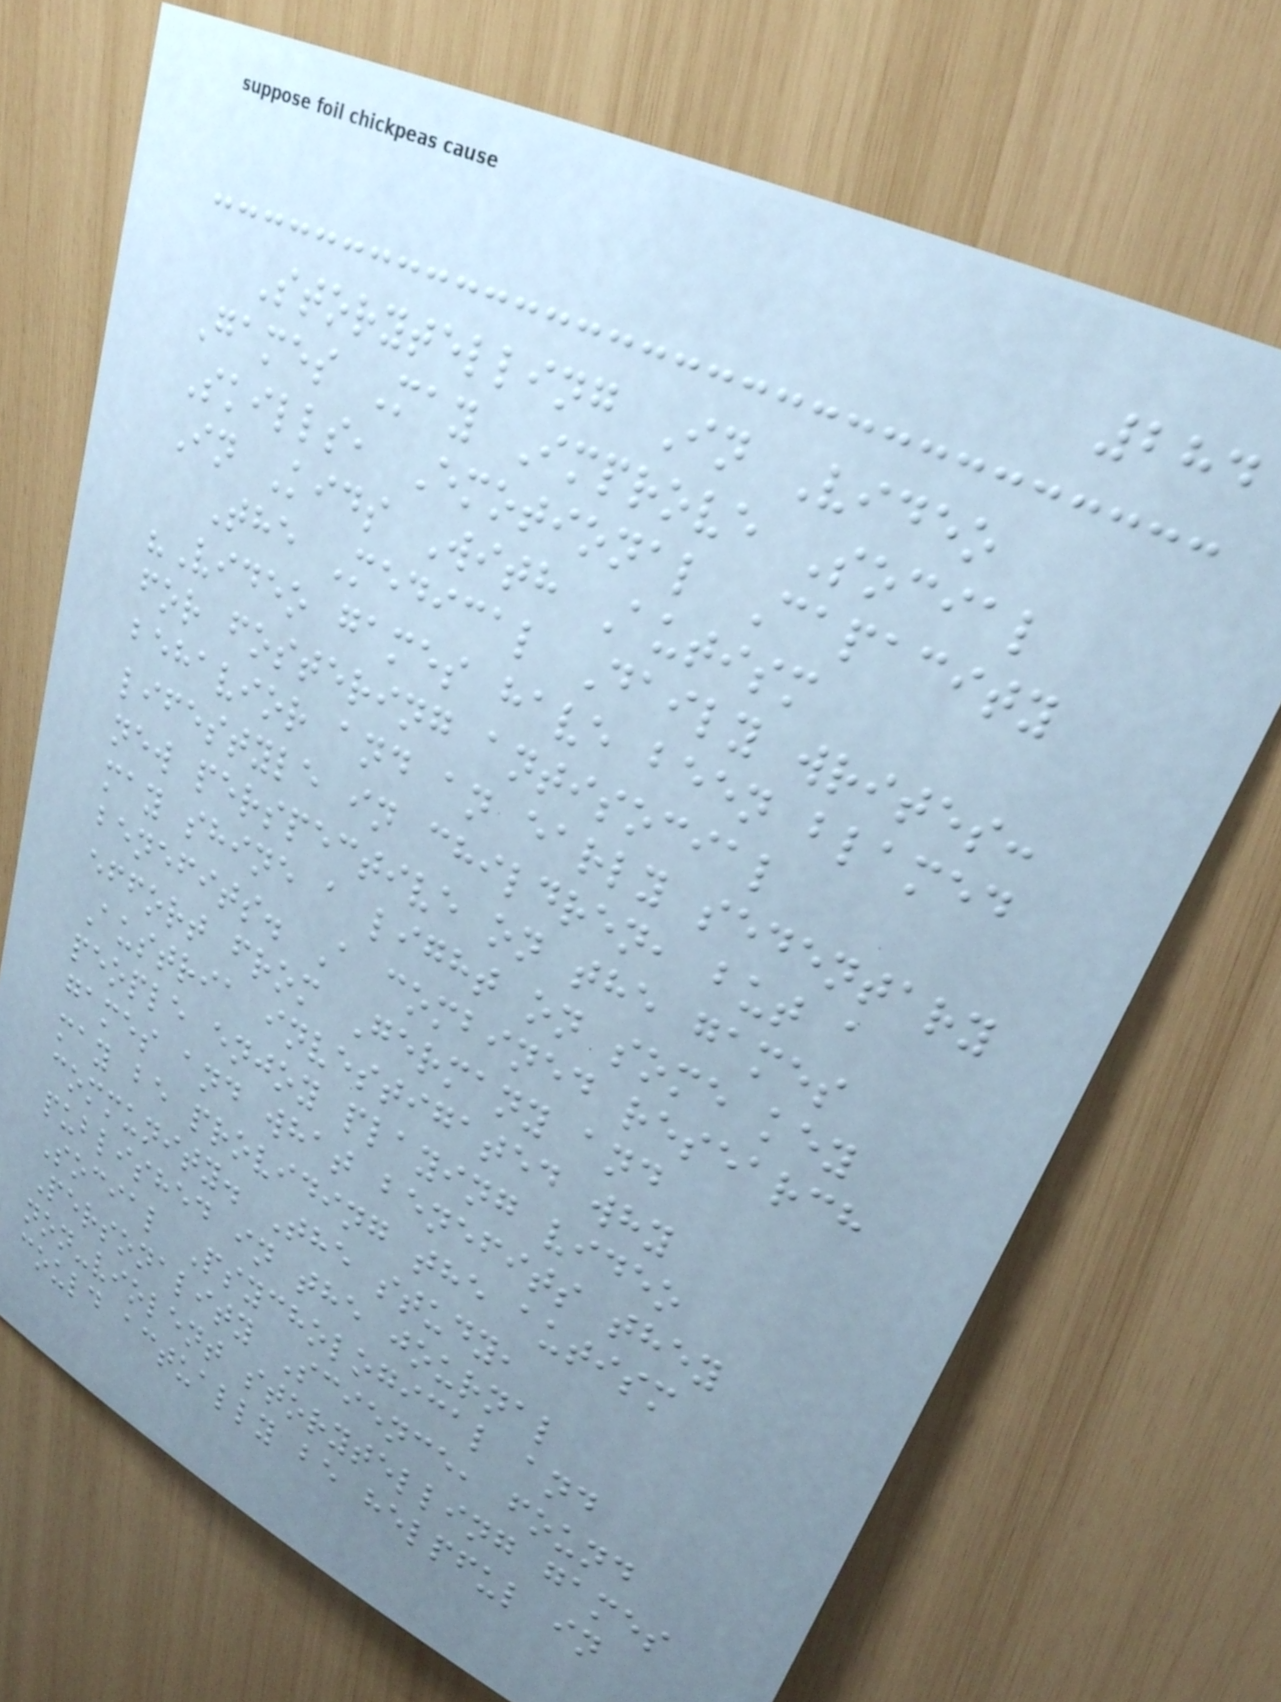284
Storytelling In Video
Games May Improve Social
Skills, Emotional Capacity
In Kids With Autism
The Medical Daily writes:
"Video games have been blamed
for fostering antisocial
behavior and an early sedentary
lifestyle in children, but a
new perspective on the games
may shine a light on some key
benefits. A combined research
effort from Germany and
Austria investigated why
people enjoy playing video
games and what benefits they
may be providing the autism
community. The study,
published in the journal
Social Psychological and
Personality Science, found
non-violent storytelling games
could actually be helpful in
